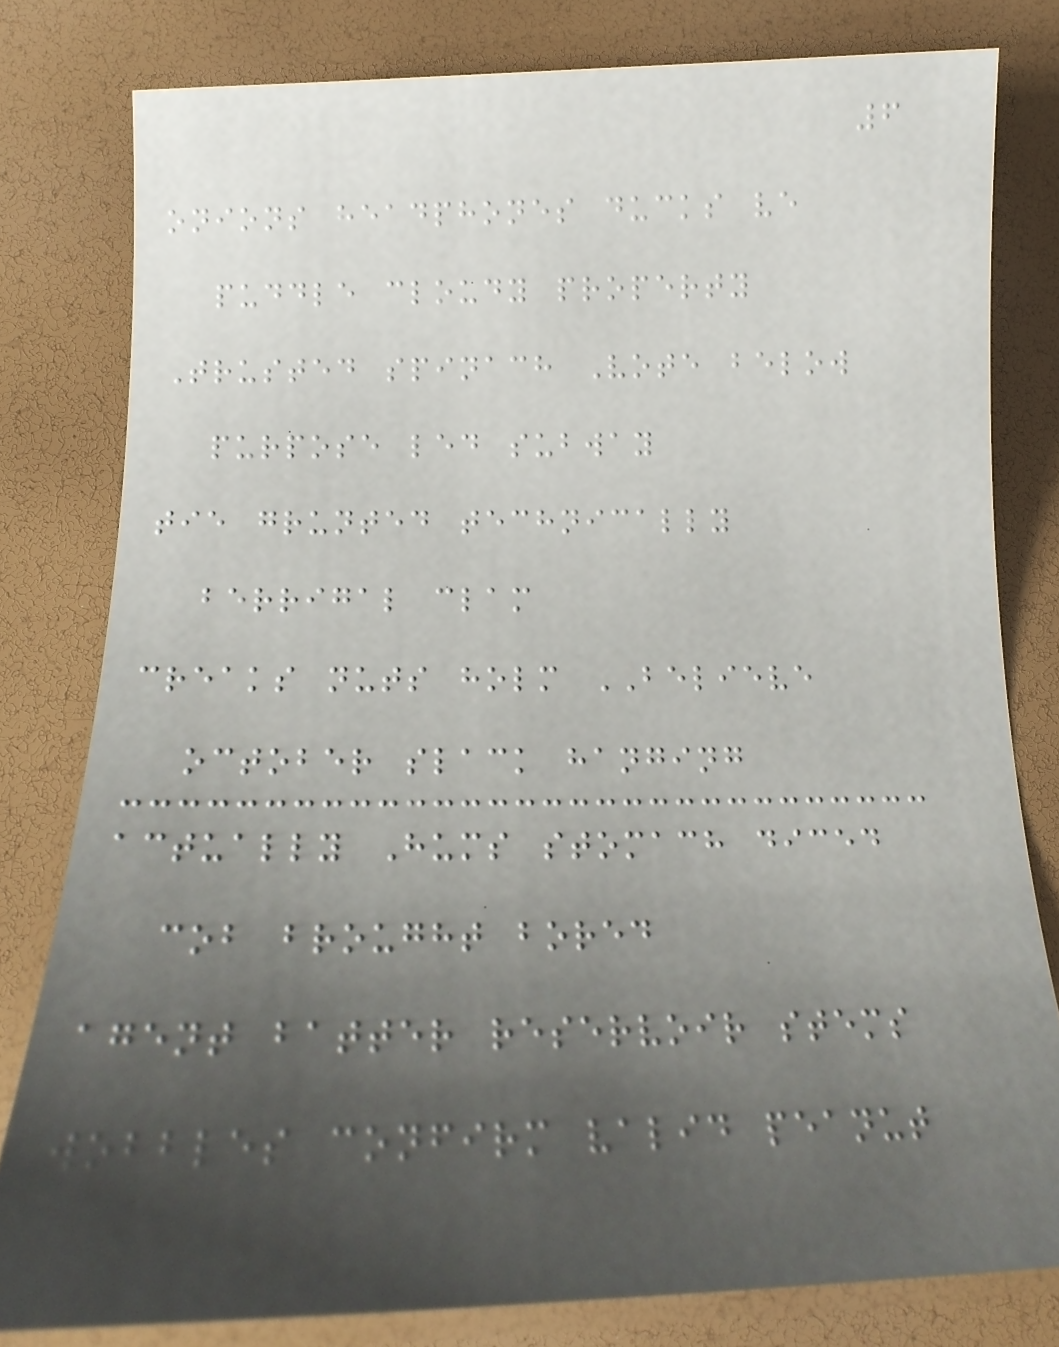6
onions headphones ducks ve
puddle cloudy property
Trusted spinach Vote below
purpose led subway
tie grunted technically
berrigal clam
creaks nuts holm BELIEVE
october slack hanging
actually Hums stomach diced
cob brought bored
agent batter reservoir stems
wobbles confirm valid peanut
